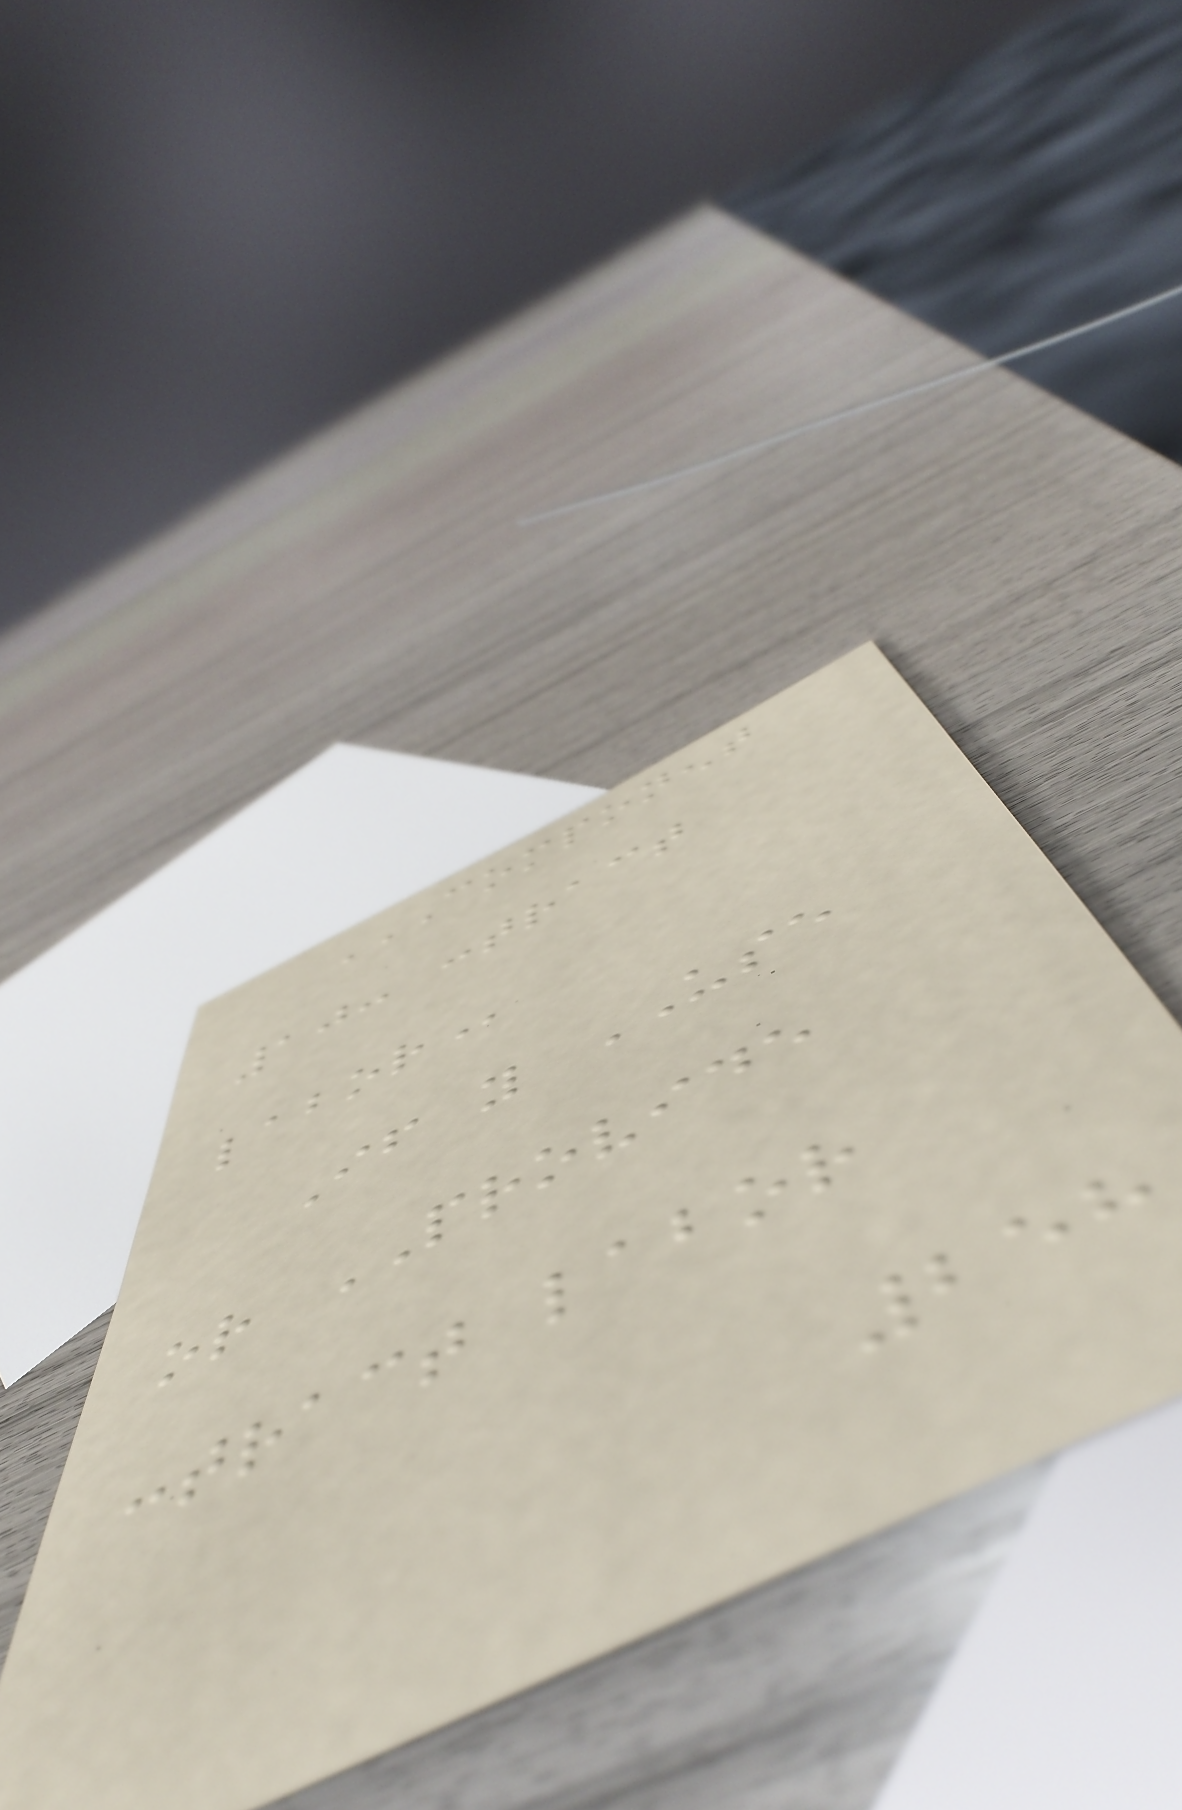COMPONENT
10: CONTRACT
LABOR
If you USE
or PROVIDE
contract labor
258
